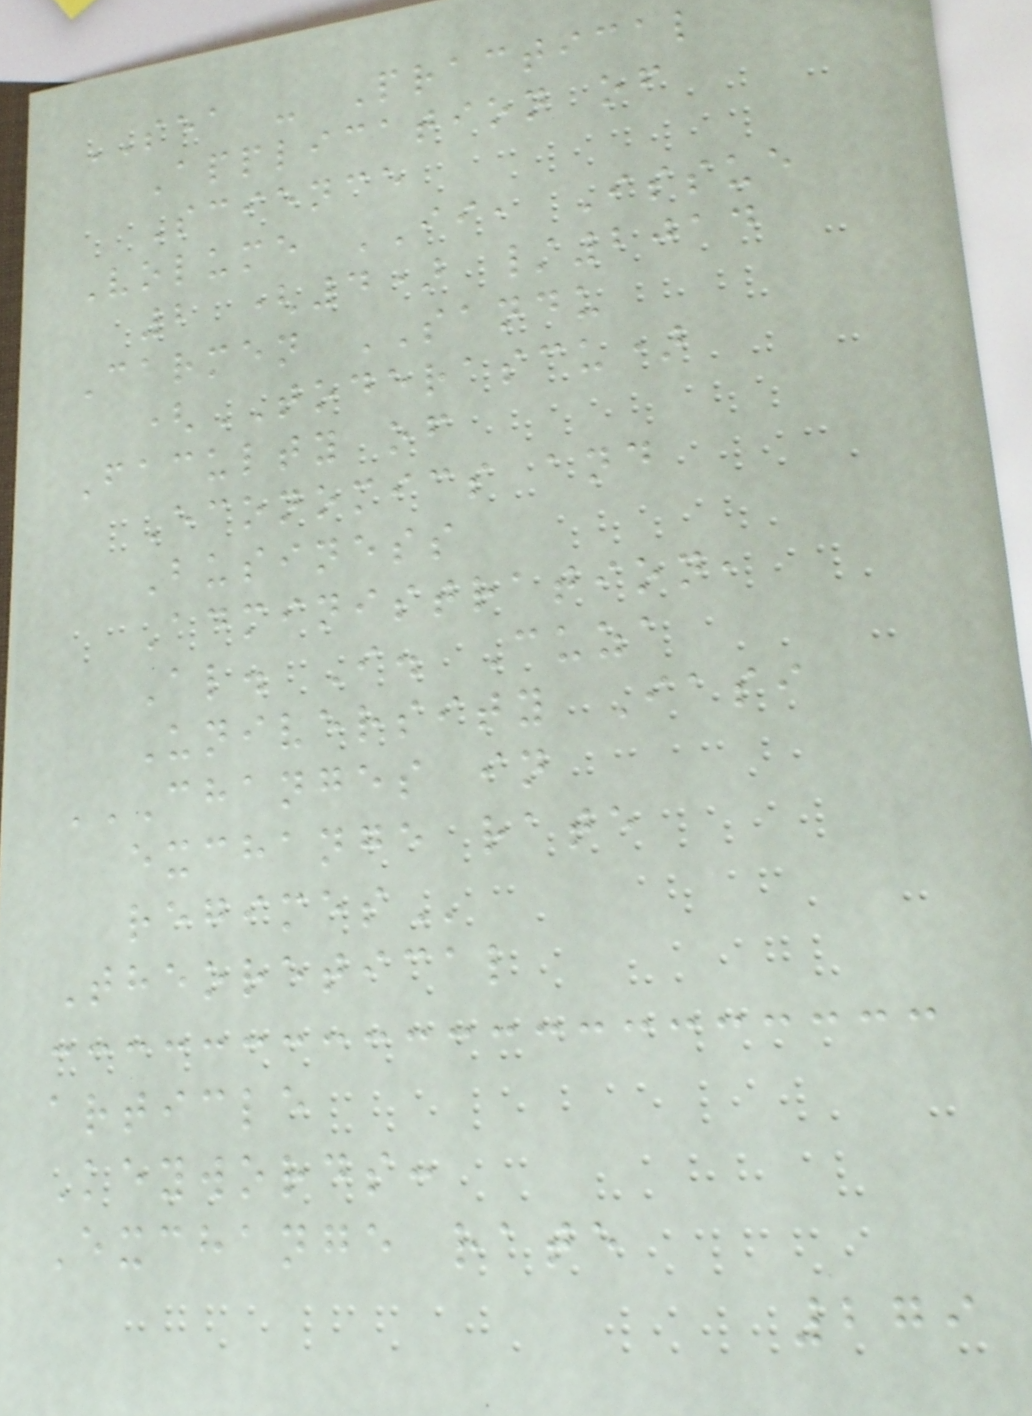SEA - Practical
Application of
Science
Volume II, Issue
2 (4) /2014
Carmen SANDU
(TODERASCU)
Faculty of
Economics and
Business
Administration,
Al. I. Cuza
University Iasi
CHANGES IN
EXCHANGE RATE
REGIMES
Theoretical
article
Keywords:
Exchange rate
279
